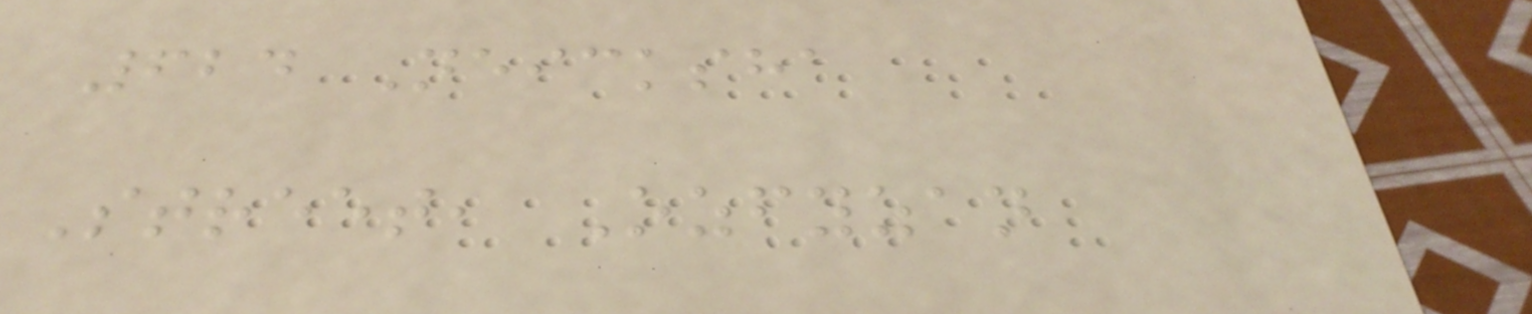624 Neicksha
Street, Ozfyzan
